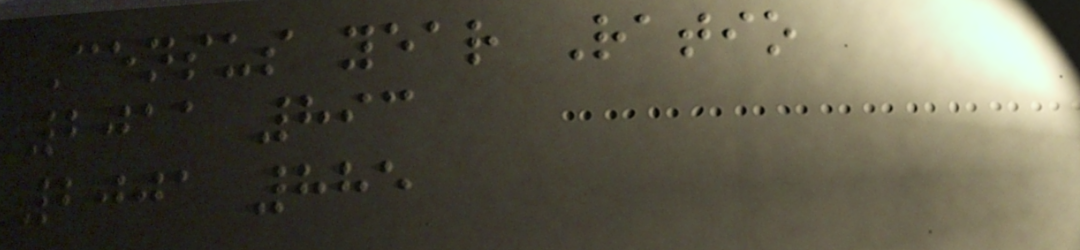Census year Ratio
2011 893
2001 885
